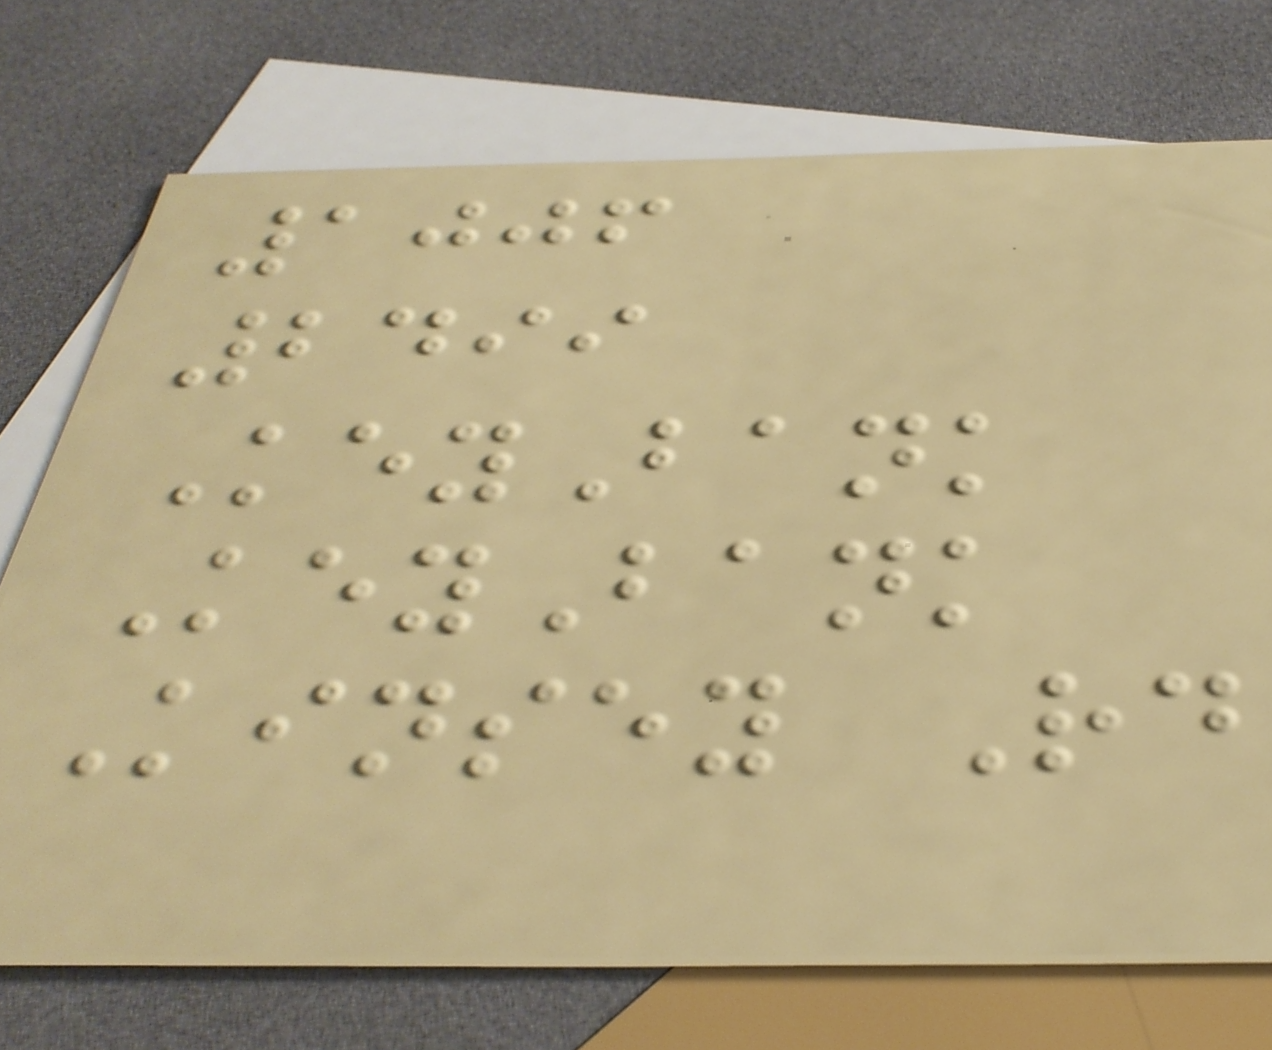1006
2499
KeyBank
KeyBank
Kinsey Rd
